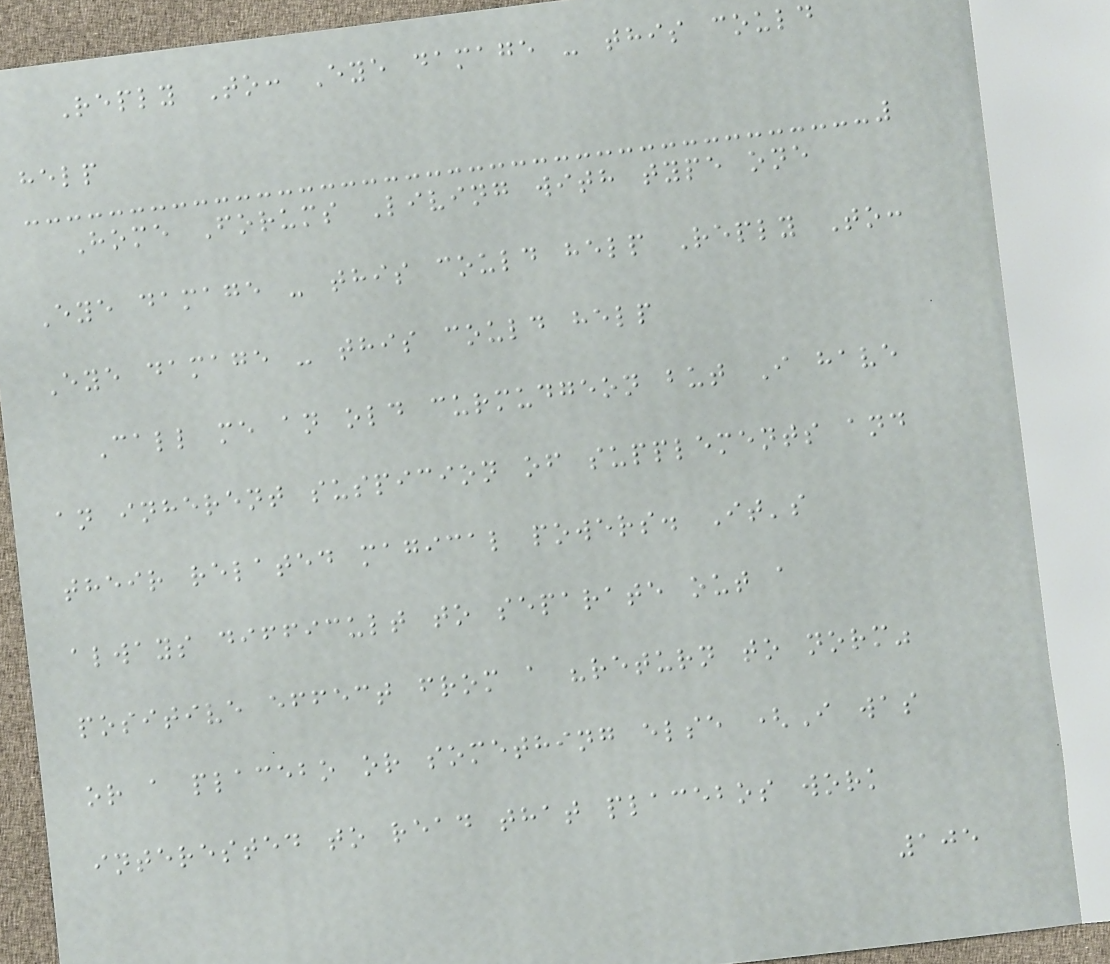Reply To: Eye damage - this could
help
Home Forums Living with type one
Eye damage - this could help Reply To:
Eye damage - this could help
Call me an old curmudgeon but I have
an inherent suspicion of supplements and
their related magical powers. It's
always difficult to separate out a
positive effect from a "return to norm"
or a placebo or something else (I was
interested to read that placebos work
105
